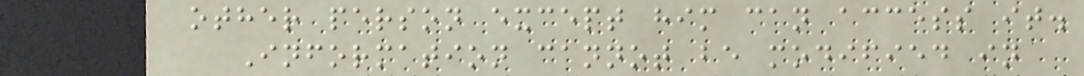other person except him can access it.
Information cannot be modified in
